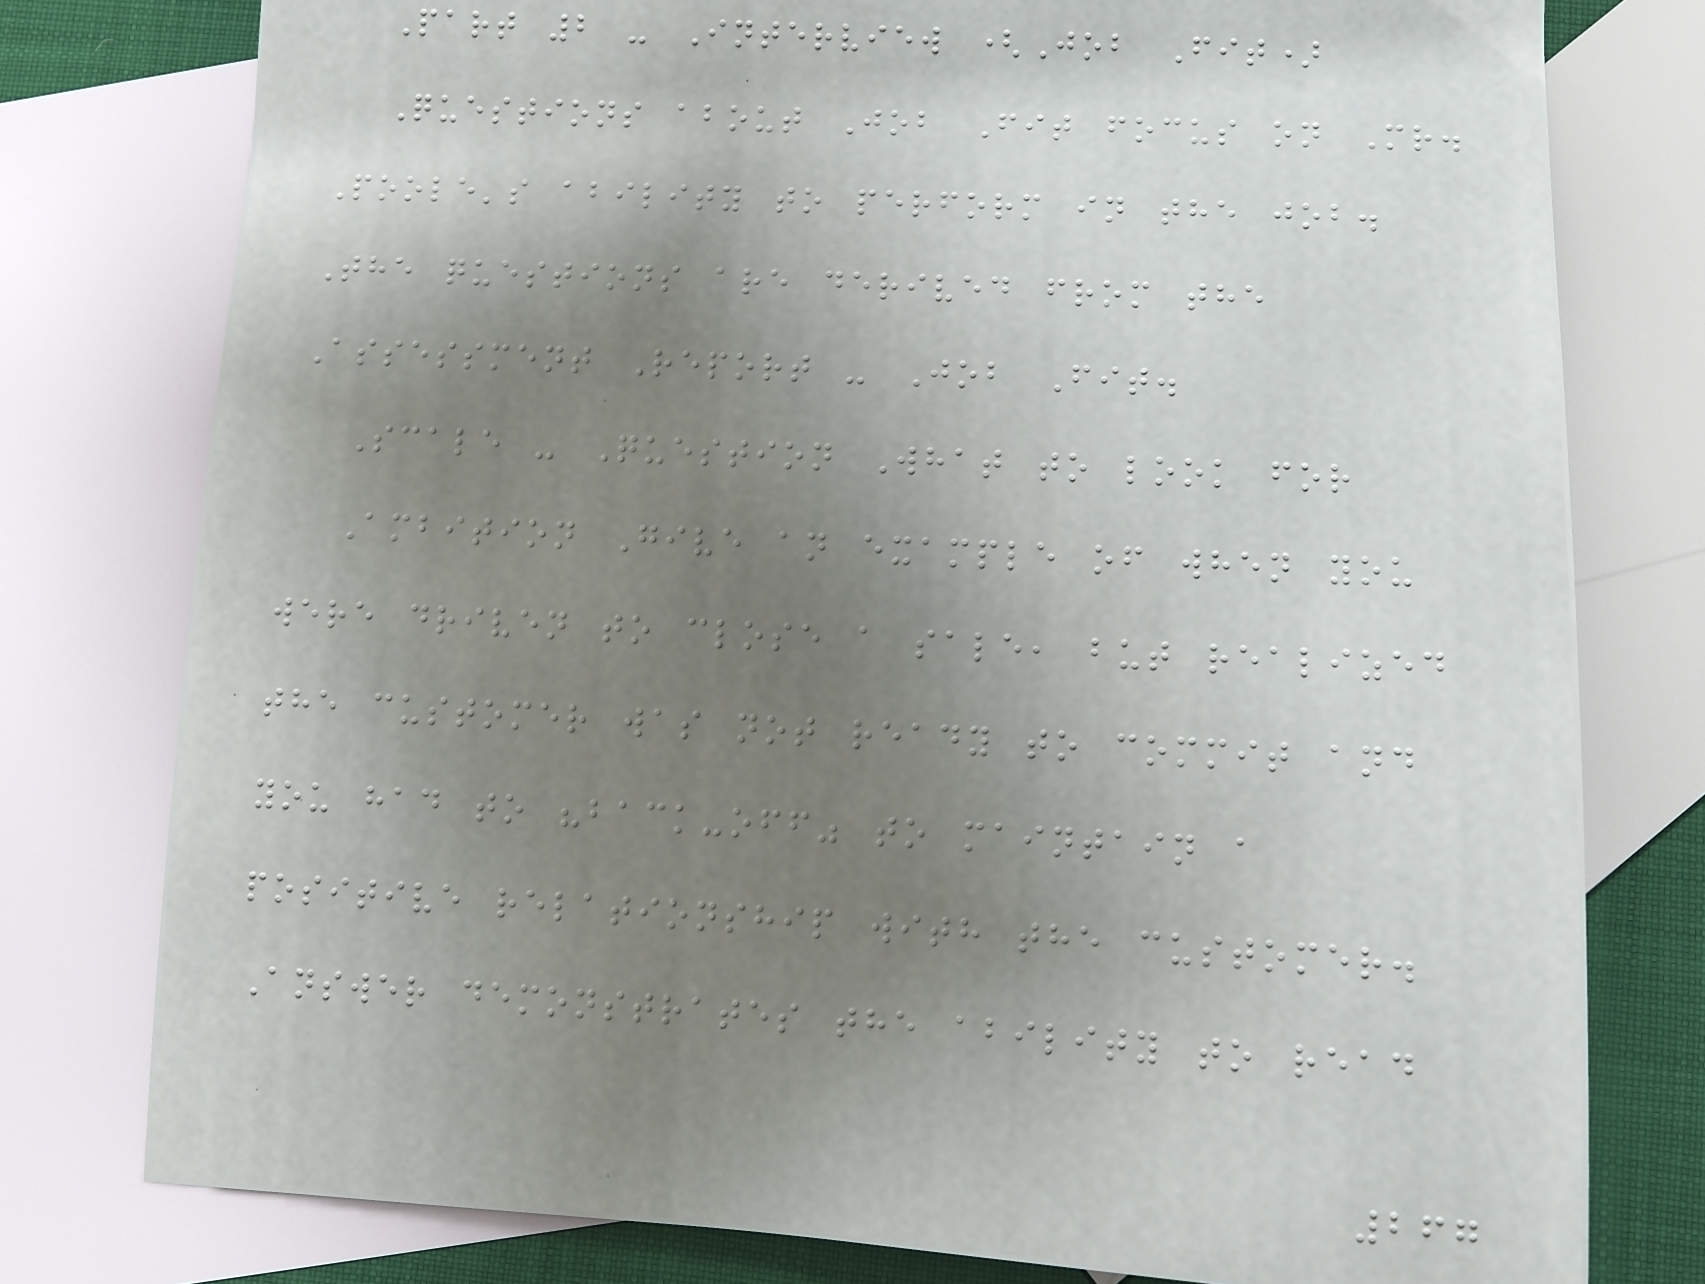Part 2 - Interview (Job Fit)
Questions about Job Fit focus on Mr.
Poole's ability to perform in the job.
The questions are derived from the
Assessment Report - Job Fit.
Scale - Question What to look for
Ambition Give an example of when you
were driven to close a sale, but realized
the customer was not ready to commit and
you had to "back-off" to maintain a
positive relationship with the customer.
Answer demonstrates the ability to read
267
